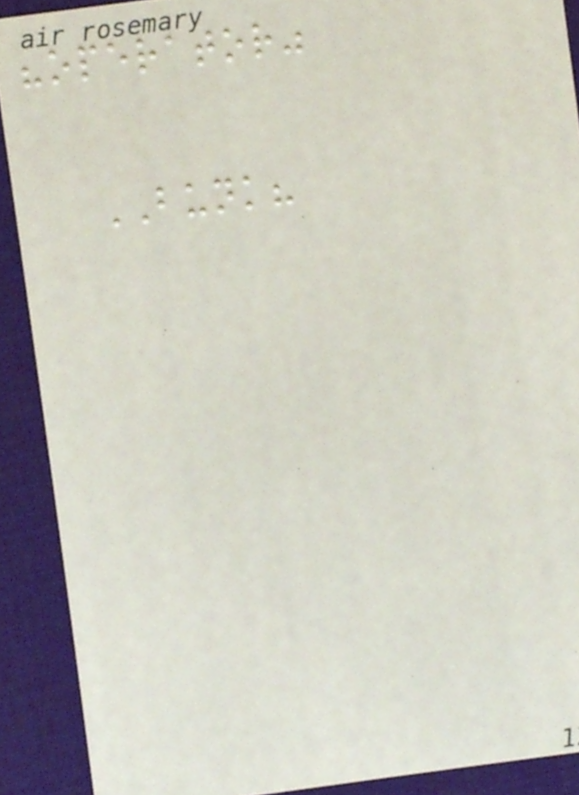"operator"
BUNK?
